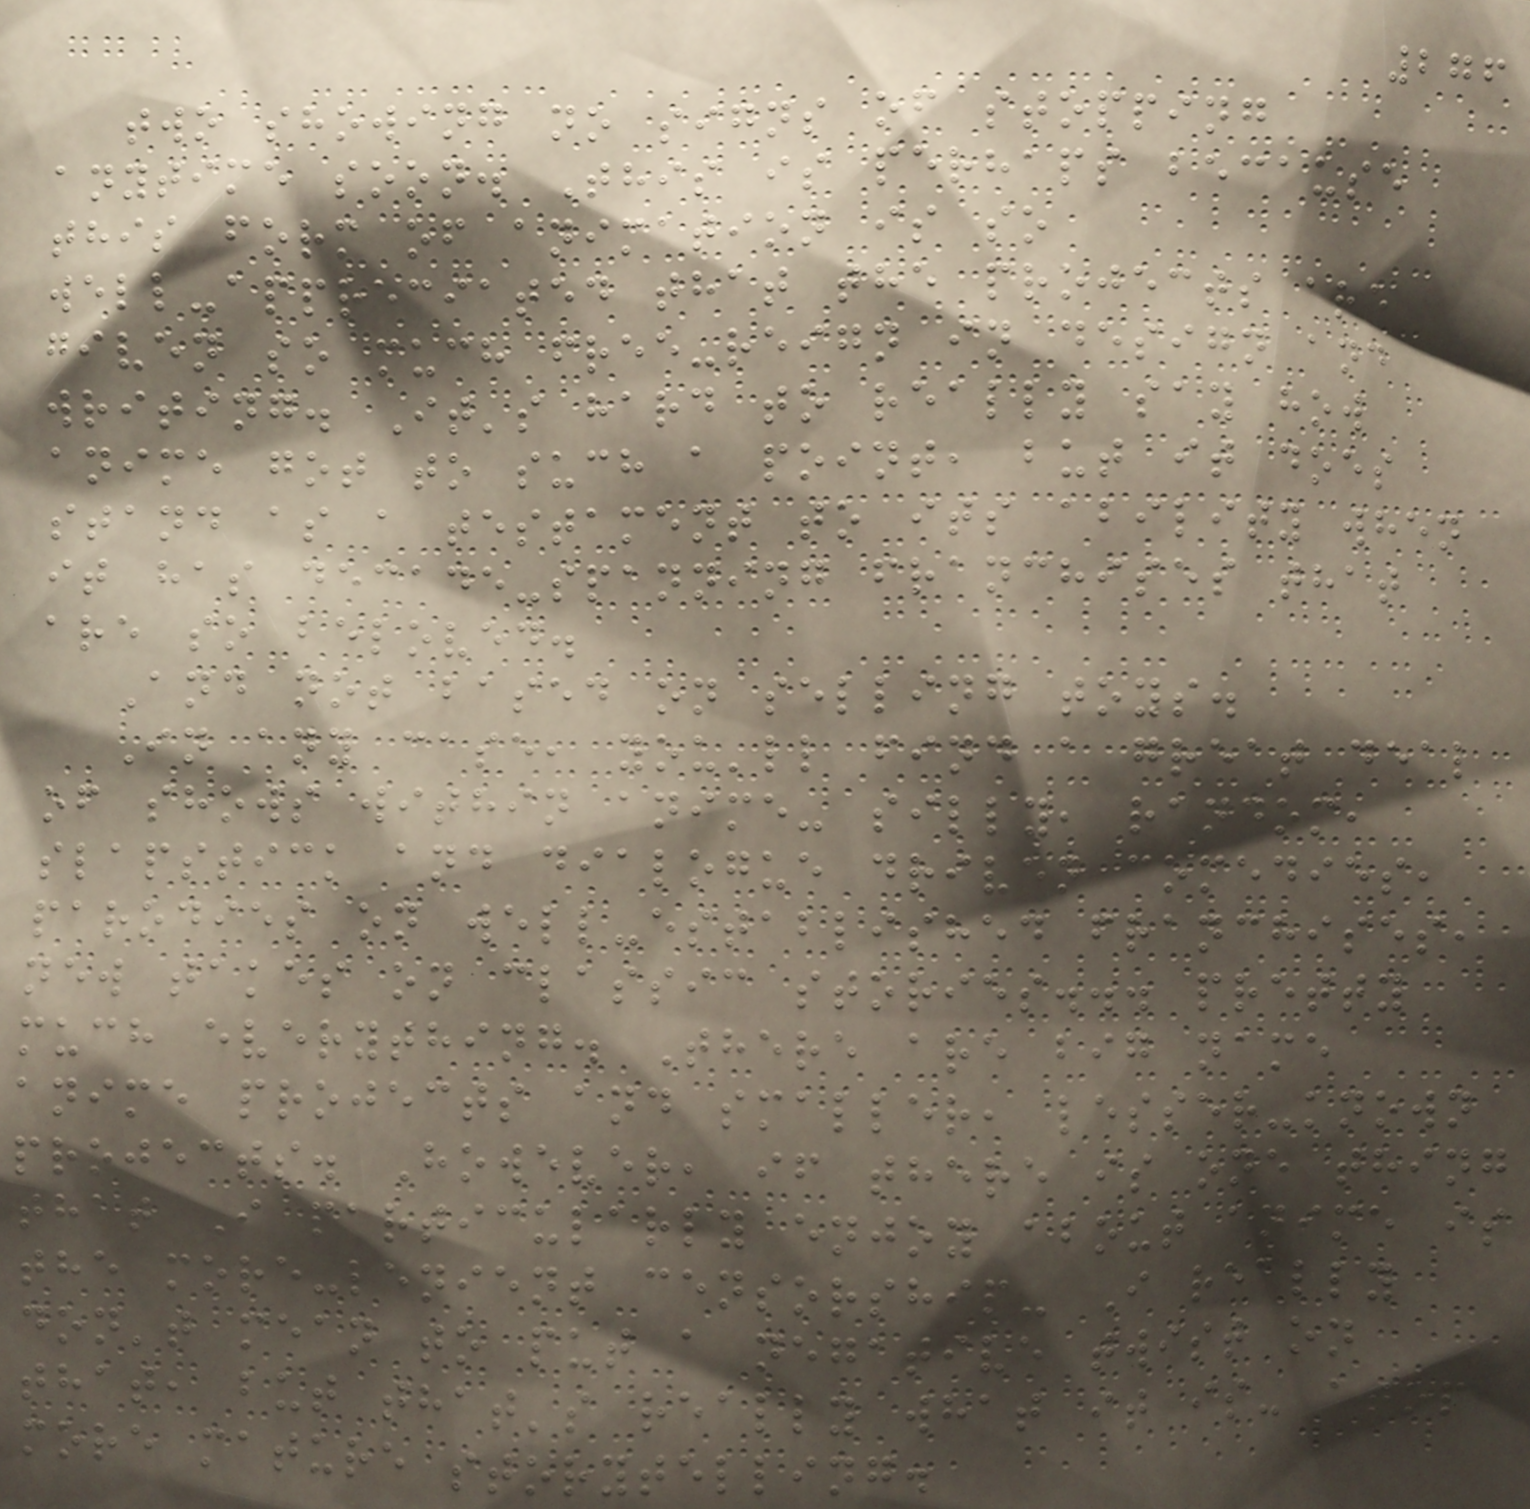276
two showing no signs of stopping
anytime soon. This is perhaps because
this form of animation is so
well-appreciated that the projects are
given so much free-reign in design and
writing. It's hard to really say how
anime got to such a point, but it does
stand as a testament to its ability when
it has decade-spanning franchises that
are so beloved.
And not based on selling toys.
In any case, you'll find a great deal
of shows within anime- silly, random,
slapstick and dialogue driven comedies,
parodies on well-established franchises,
new takes on classic stories... pretty
much everything. There are big name
anime projects and smaller, lesser-known
projects. However, if there is one thing
that I particularly enjoy about anime is
the more-lenient censorship- I really
don't mean to put a negative twist on
that, but that's really what it is- atop
more mature storytelling.
